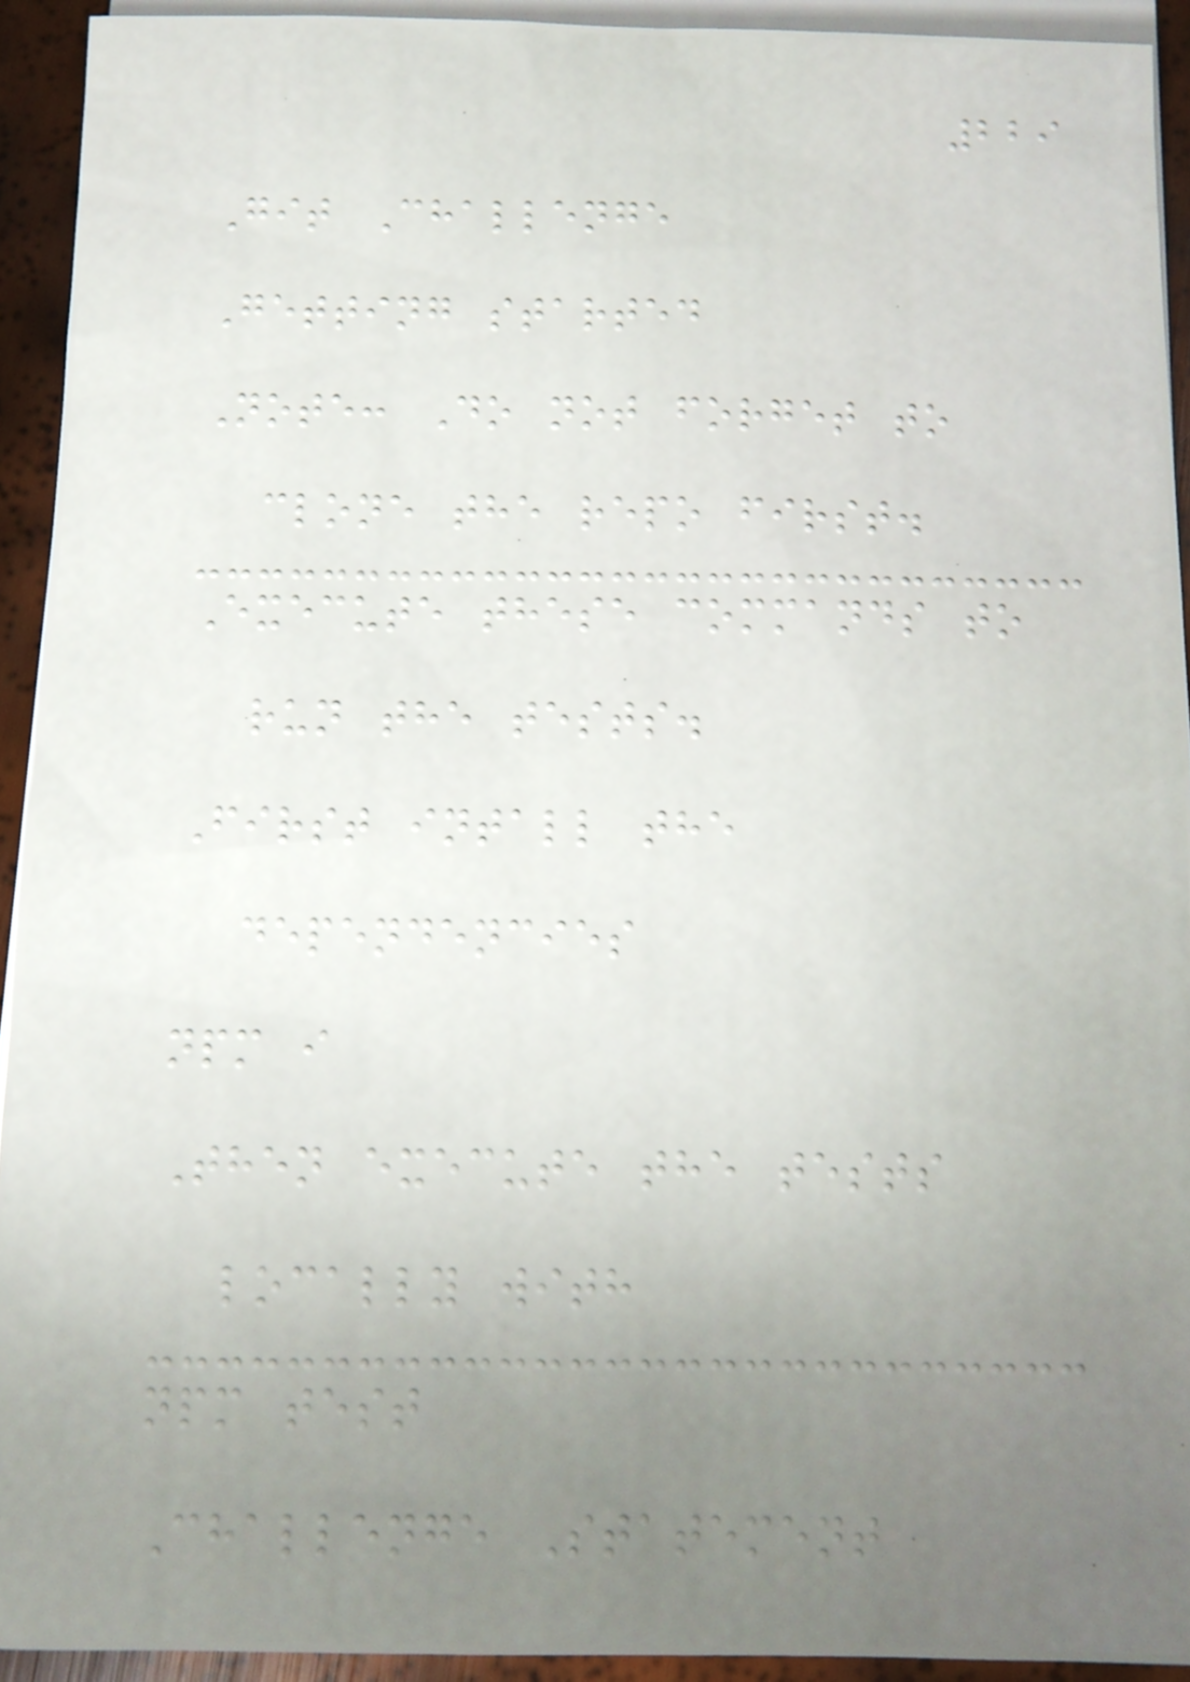229
Git Challenge
Getting started
Note: Do not forget to
clone the repo first.
Execute these commands to
run the tests.
First intall the
dependencies
npm i
Then execute the tests
locally with
npm test
Challenge Statement
